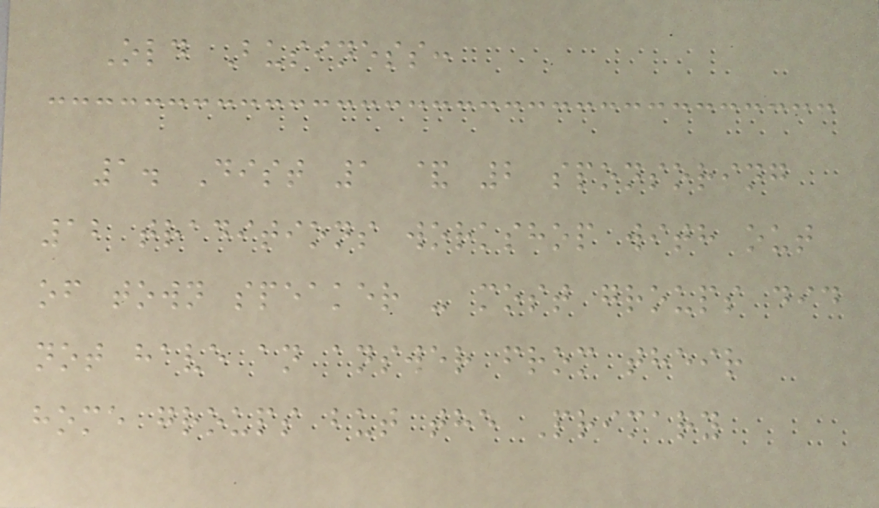Old Business:
1. Dist 1 & 2 sponsoring
12 traditions workshop with out
of town speaker - most groups did
not have an answer from their
home groups but the Primary
